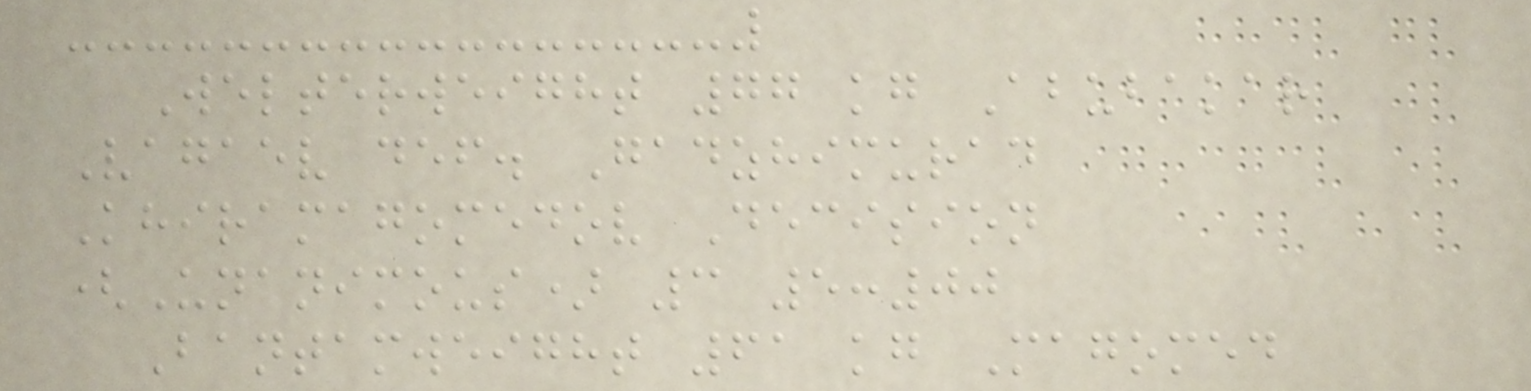Welterweight 77 kg Abubakar
Vagaev def. Gadzhimurad
Khiramagomedov Decision
(Unanimous) 3 5:00
Bantamweight 61 kg Magomed
